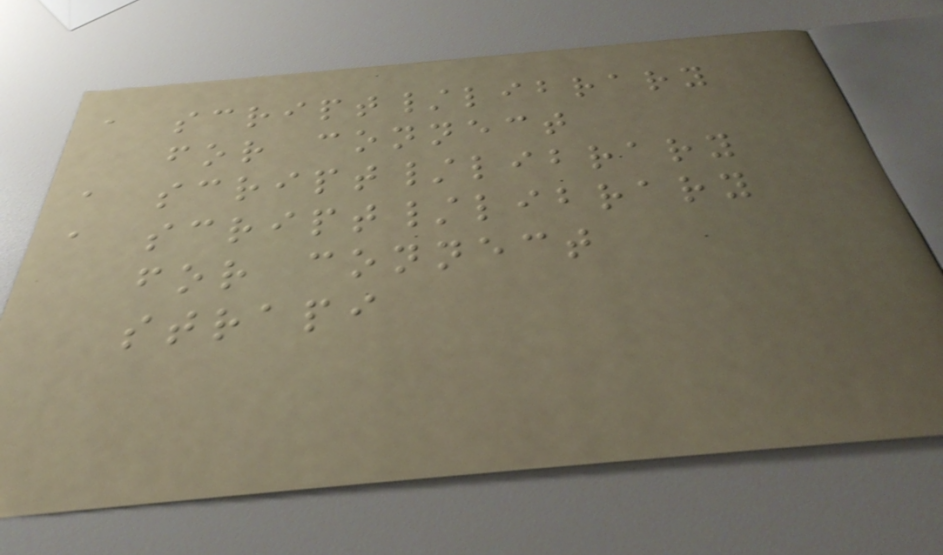a script/library
for connect
a script/library
a script/library
for connect
strapi
